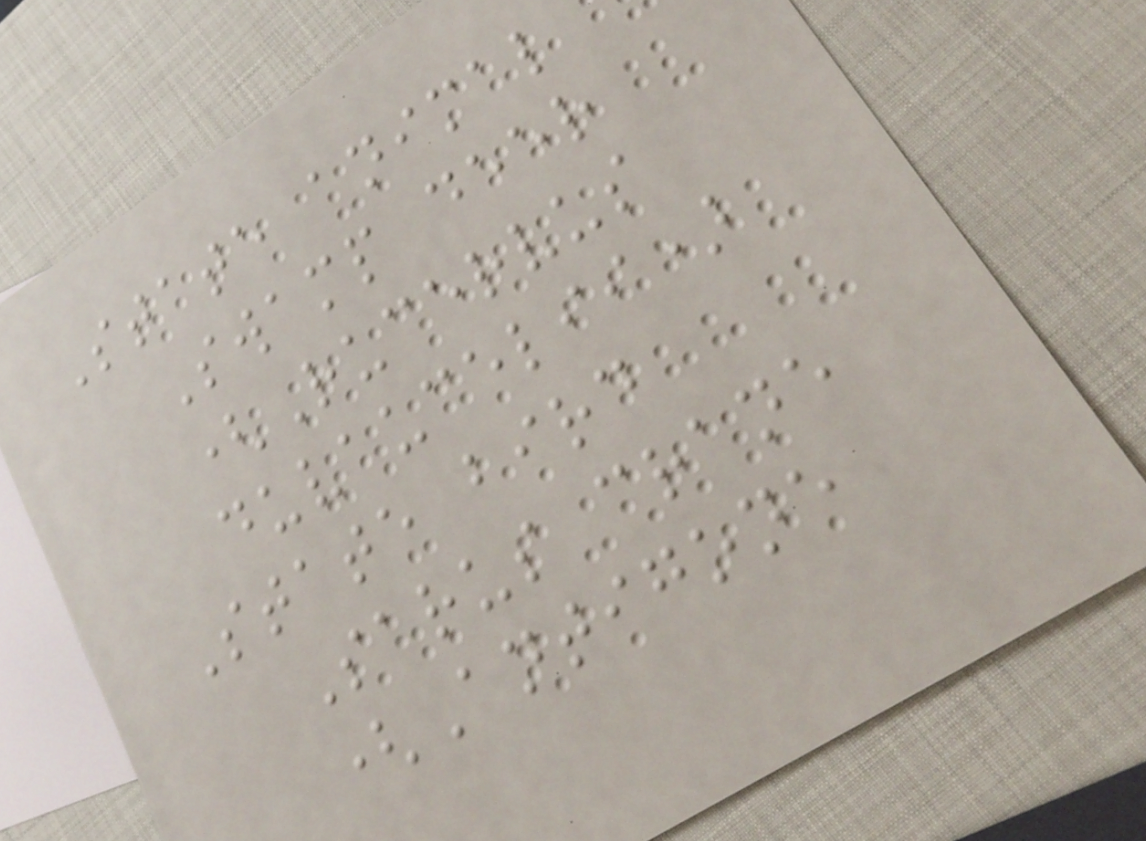State animal
Swamp deer
(Rucervus
duvaucelii)
State bird
Sarus crane
(Antigone
